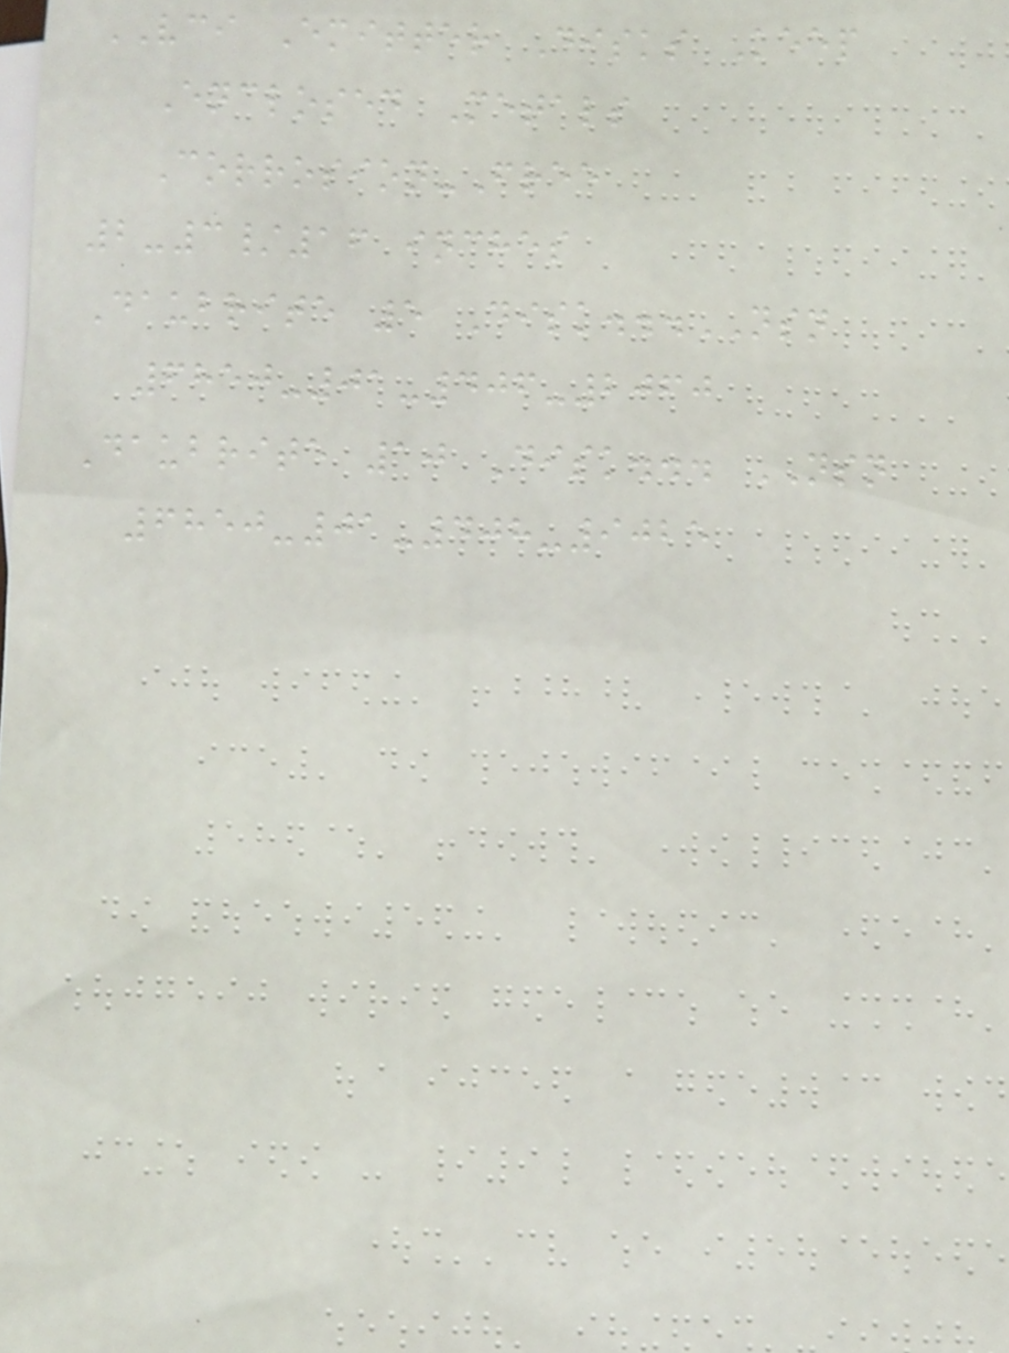VCI Emitter Disks Keep
Enclosed Metals
Corrosion-Free
2-3/16 inches
Daubrite 5 Disk...NSN
6850-01-406-2060
Daubrite 10 Disk... NSN
6850-01-408-9025
